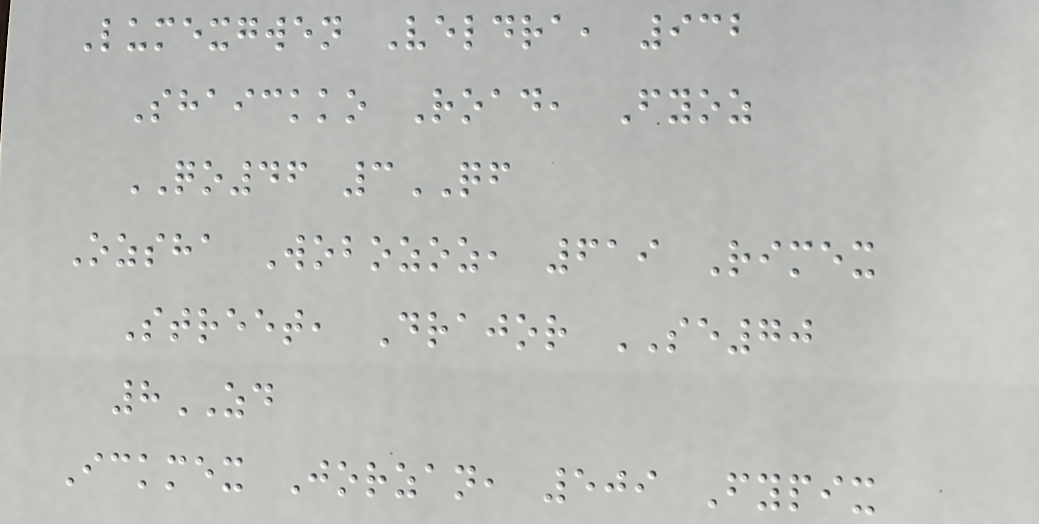Lumexgwen Veldra, 932
Shaickko Road, Fyoz
QO46 3QF
Ozsha Wobozoz, 619 Rimex
Street, Drajor SE70
8ZD
Ickmex Jorzan, 509 Fypix
